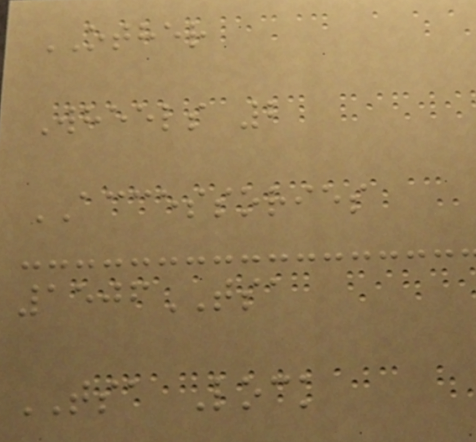OTHER
Wheels 2
ACCESSORIES
1506TSA
TSA Lock
